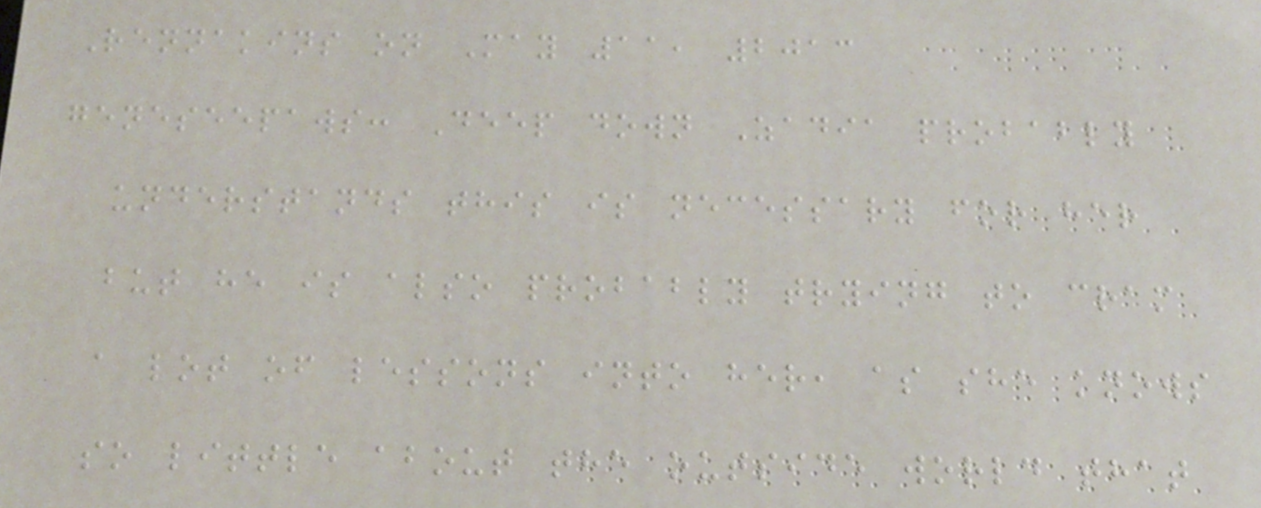Rennakins on May 11, 2013
geneseepaws: Deep down Zadia probably
understands this is necessary for her
but he is also probably trying to cram
a lot of lessons into her, as she knows
so little about the outside world that
